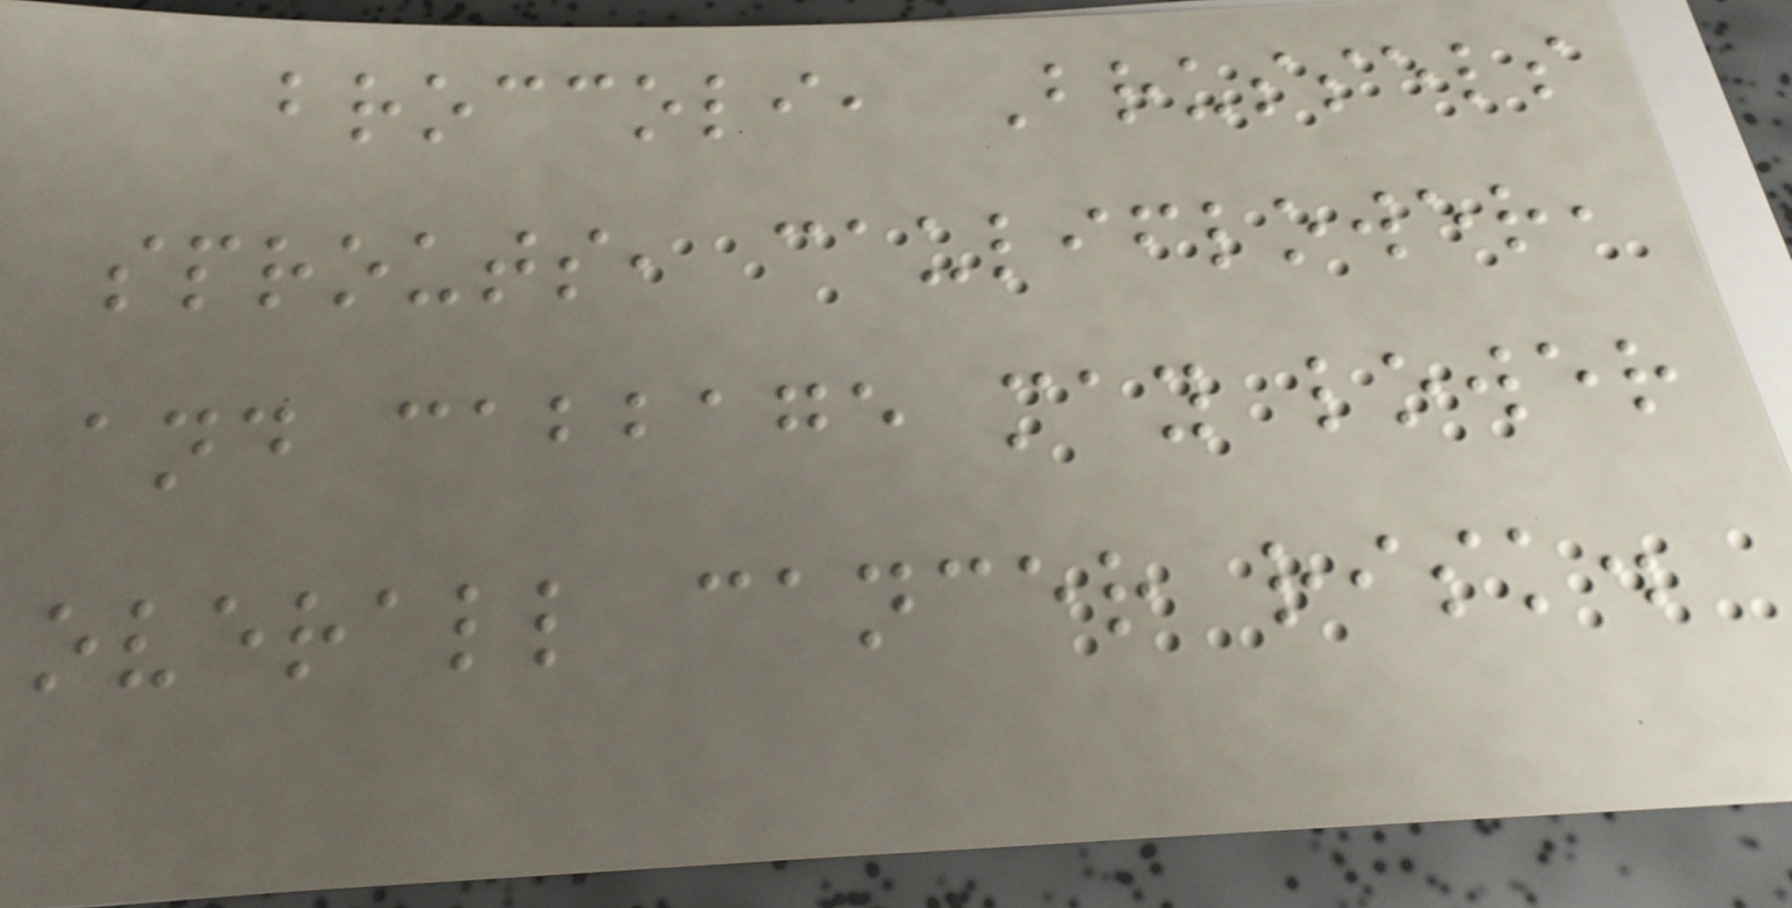broccoli, Brussels
sprouts, cauliflower,
and cabbage may lower
overall cancer risk.
